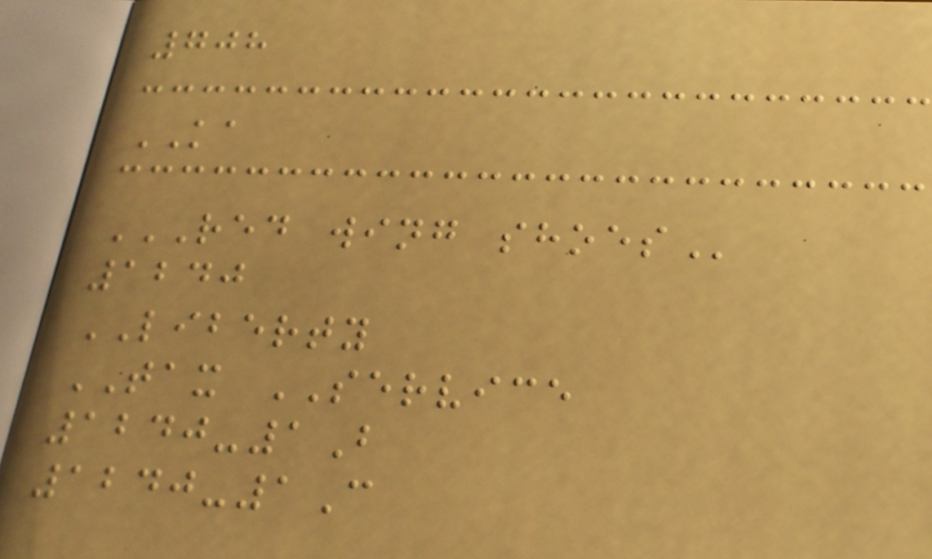708
KA
RED WING SHOES
1240
LIBERTY
TAX SERVICE
1240-1B
1240-1C
